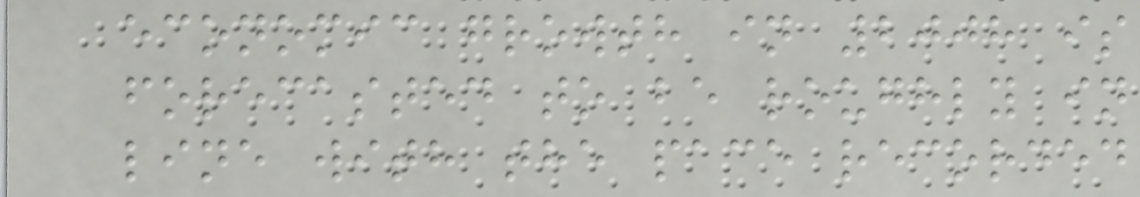economic growth in 2008 is
forecasted to be roughly in
line with the pace recorded
